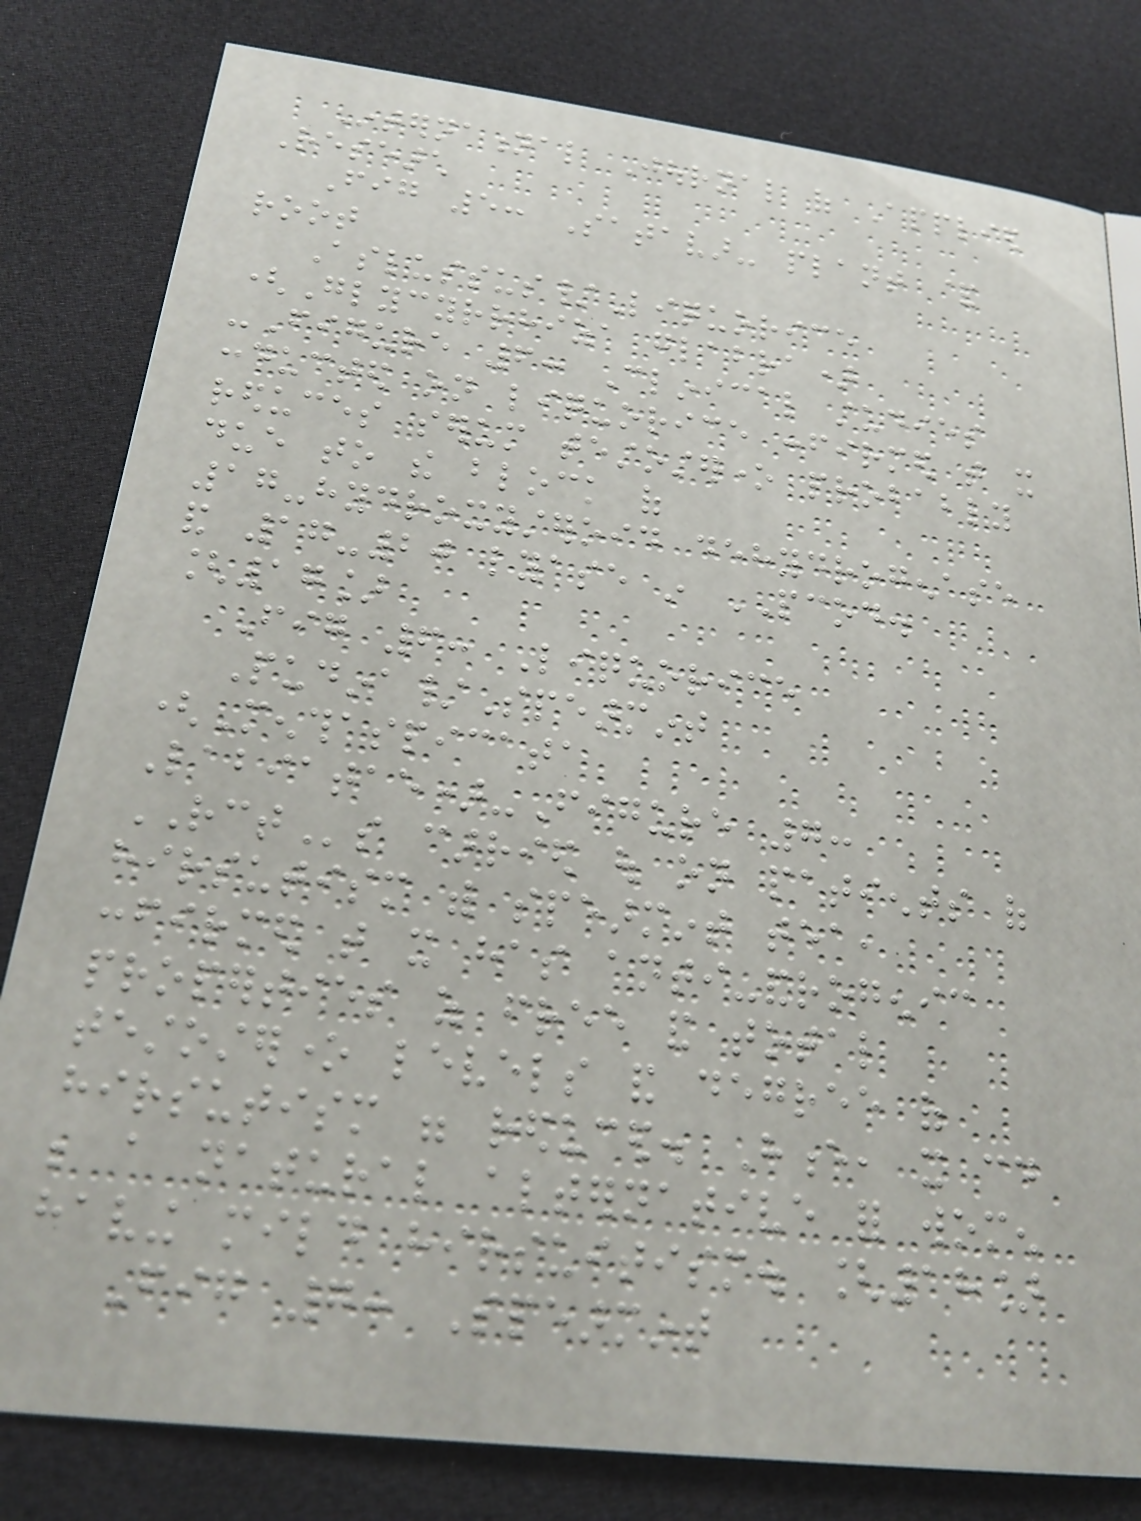International Journal of Applied
Research
Fig 5: Satavar- plant &
root
Aslussus/Liquorice
(Glycyrrhiza glabra)
-Figure 6: Clinical studies
conducted on liquorice confirmed that it
reduces serum testosterone probably
due to the block of
17-hydroxysteroid dehydrogenase
and 17-20 lyase in PCOD.
[17]
Fig 6: Liquorice
Pudina/Spearmint
(Menthaspicata
Labiatae)-Figure 7:
RCTs carried out on patients of
hirsutism with spearmint tea,
confirmed that it has anti-androgenic
properties as free and total
testosterone levels and degree of
hirsutism were reduced. Hence, it could
be a natural alternative for women
having mild hirsuitism. [18]
Fig 7: Spearmint
